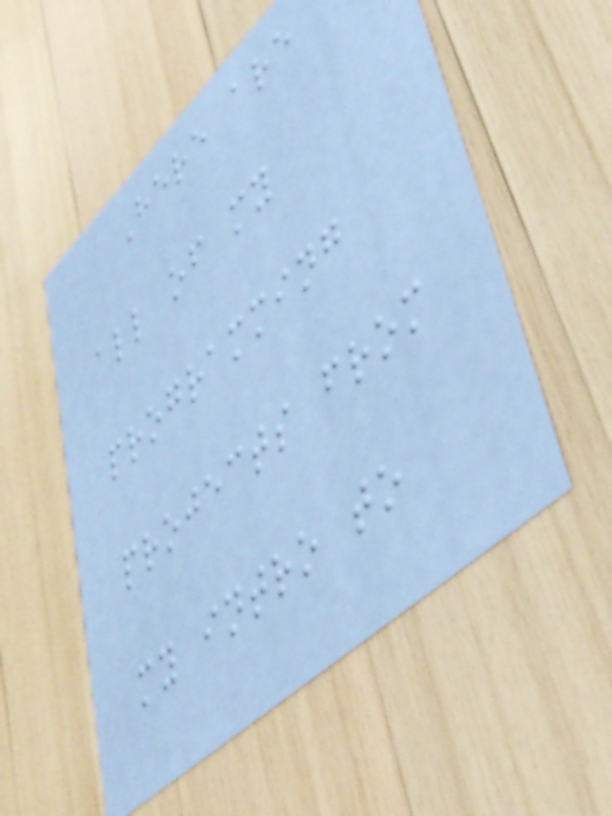Here are
all of my
programming
projects from
my intro to
